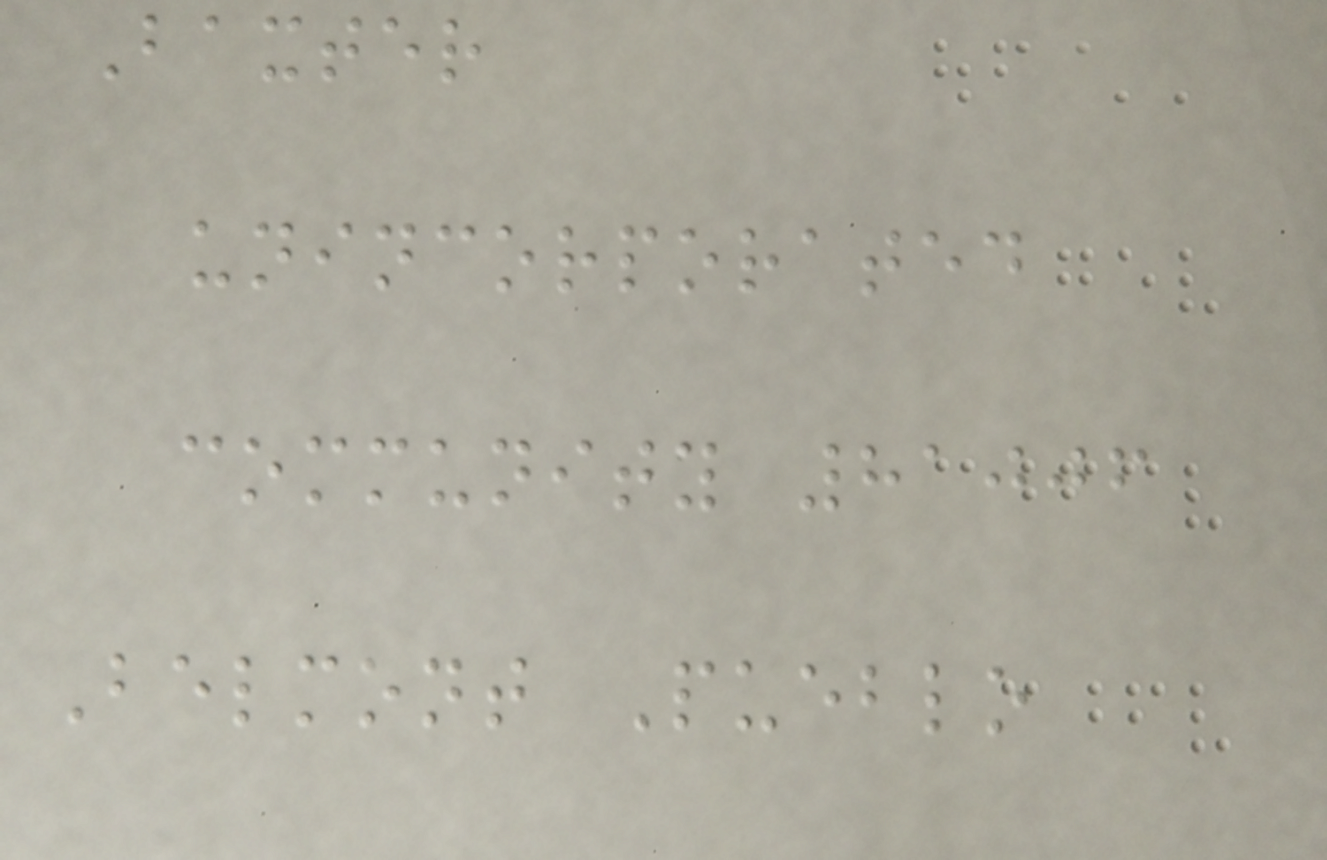Baxter
unincorporated
community 81006
Belmont Pueblo
